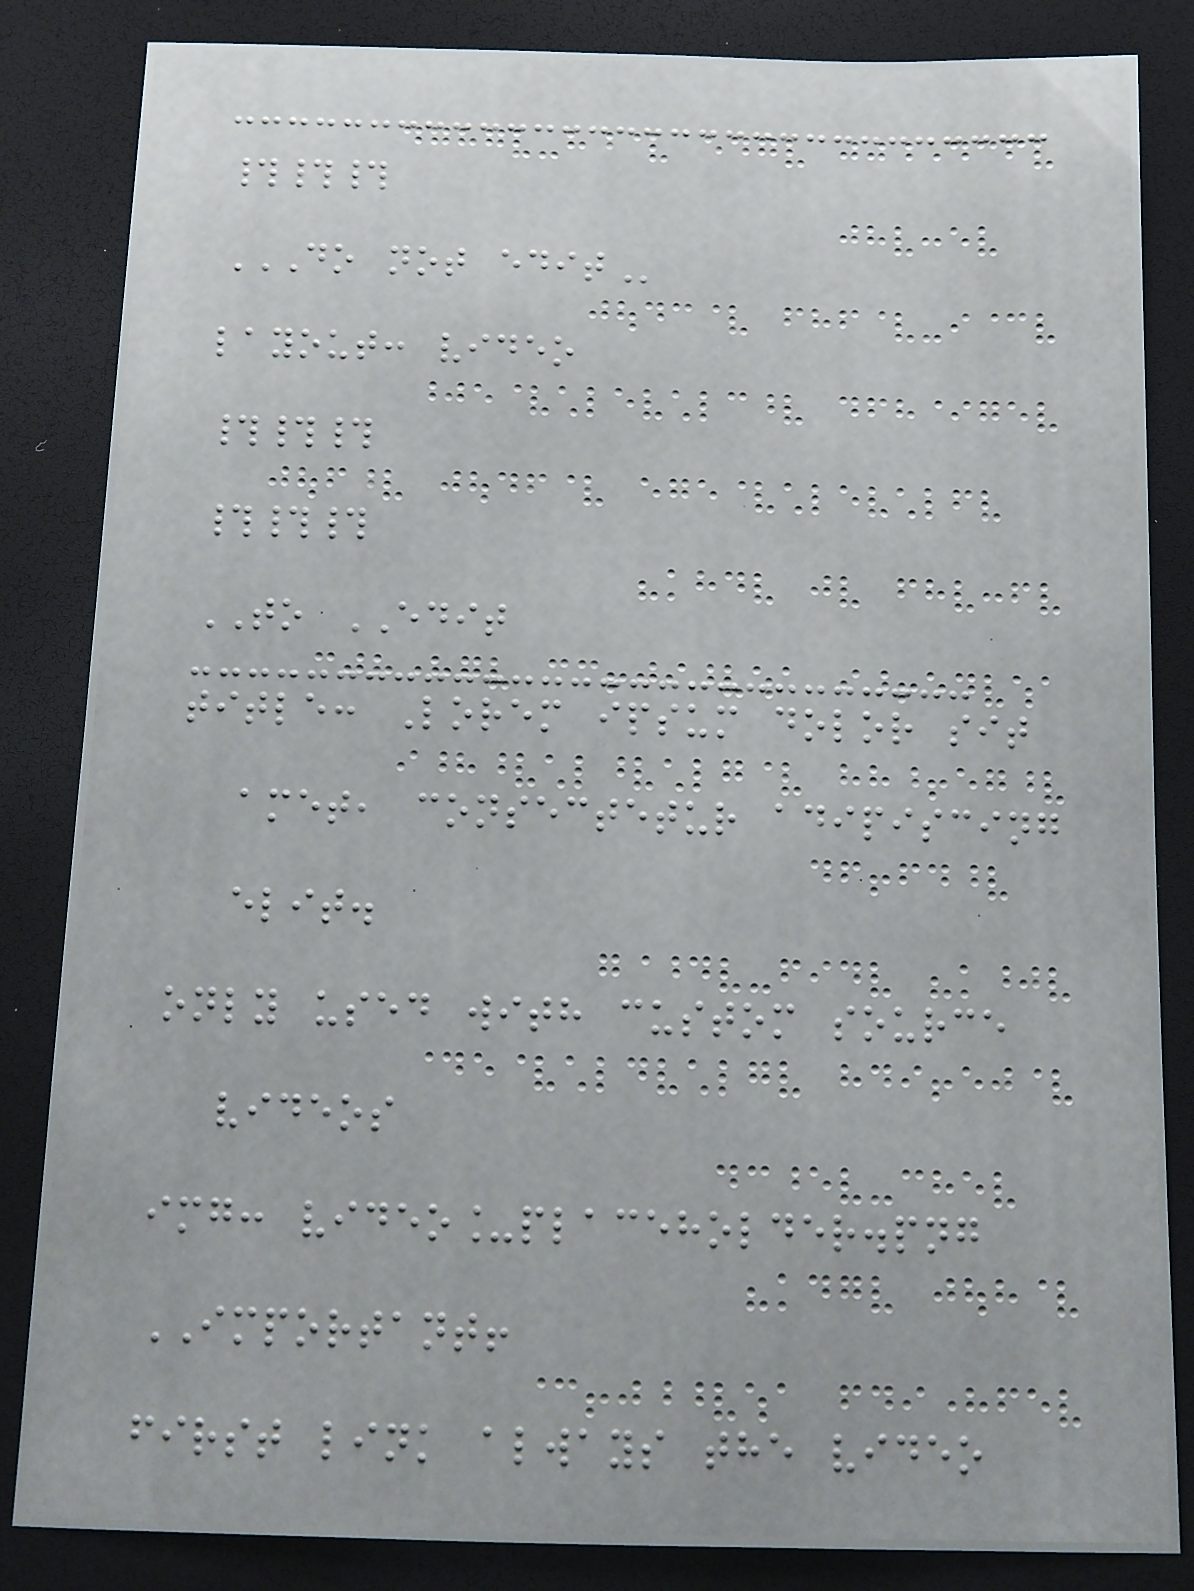###
DO NOT EDIT
layout: video
###
###
TO EDIT
title: Lorem ipsum dolor sit
amet, consectetur adipiscing
elit.
only used with custom source
videos
img: video_placeholder.png
IMPORTANT!
first link always the video
